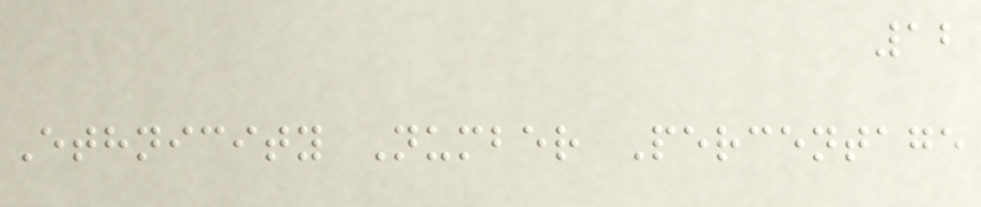12
Ethnicity Number Percentage
